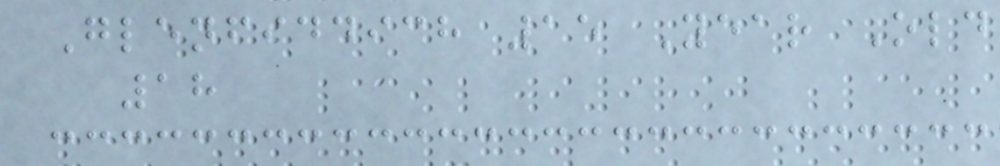Glenfiddich 15 Year Old
18
